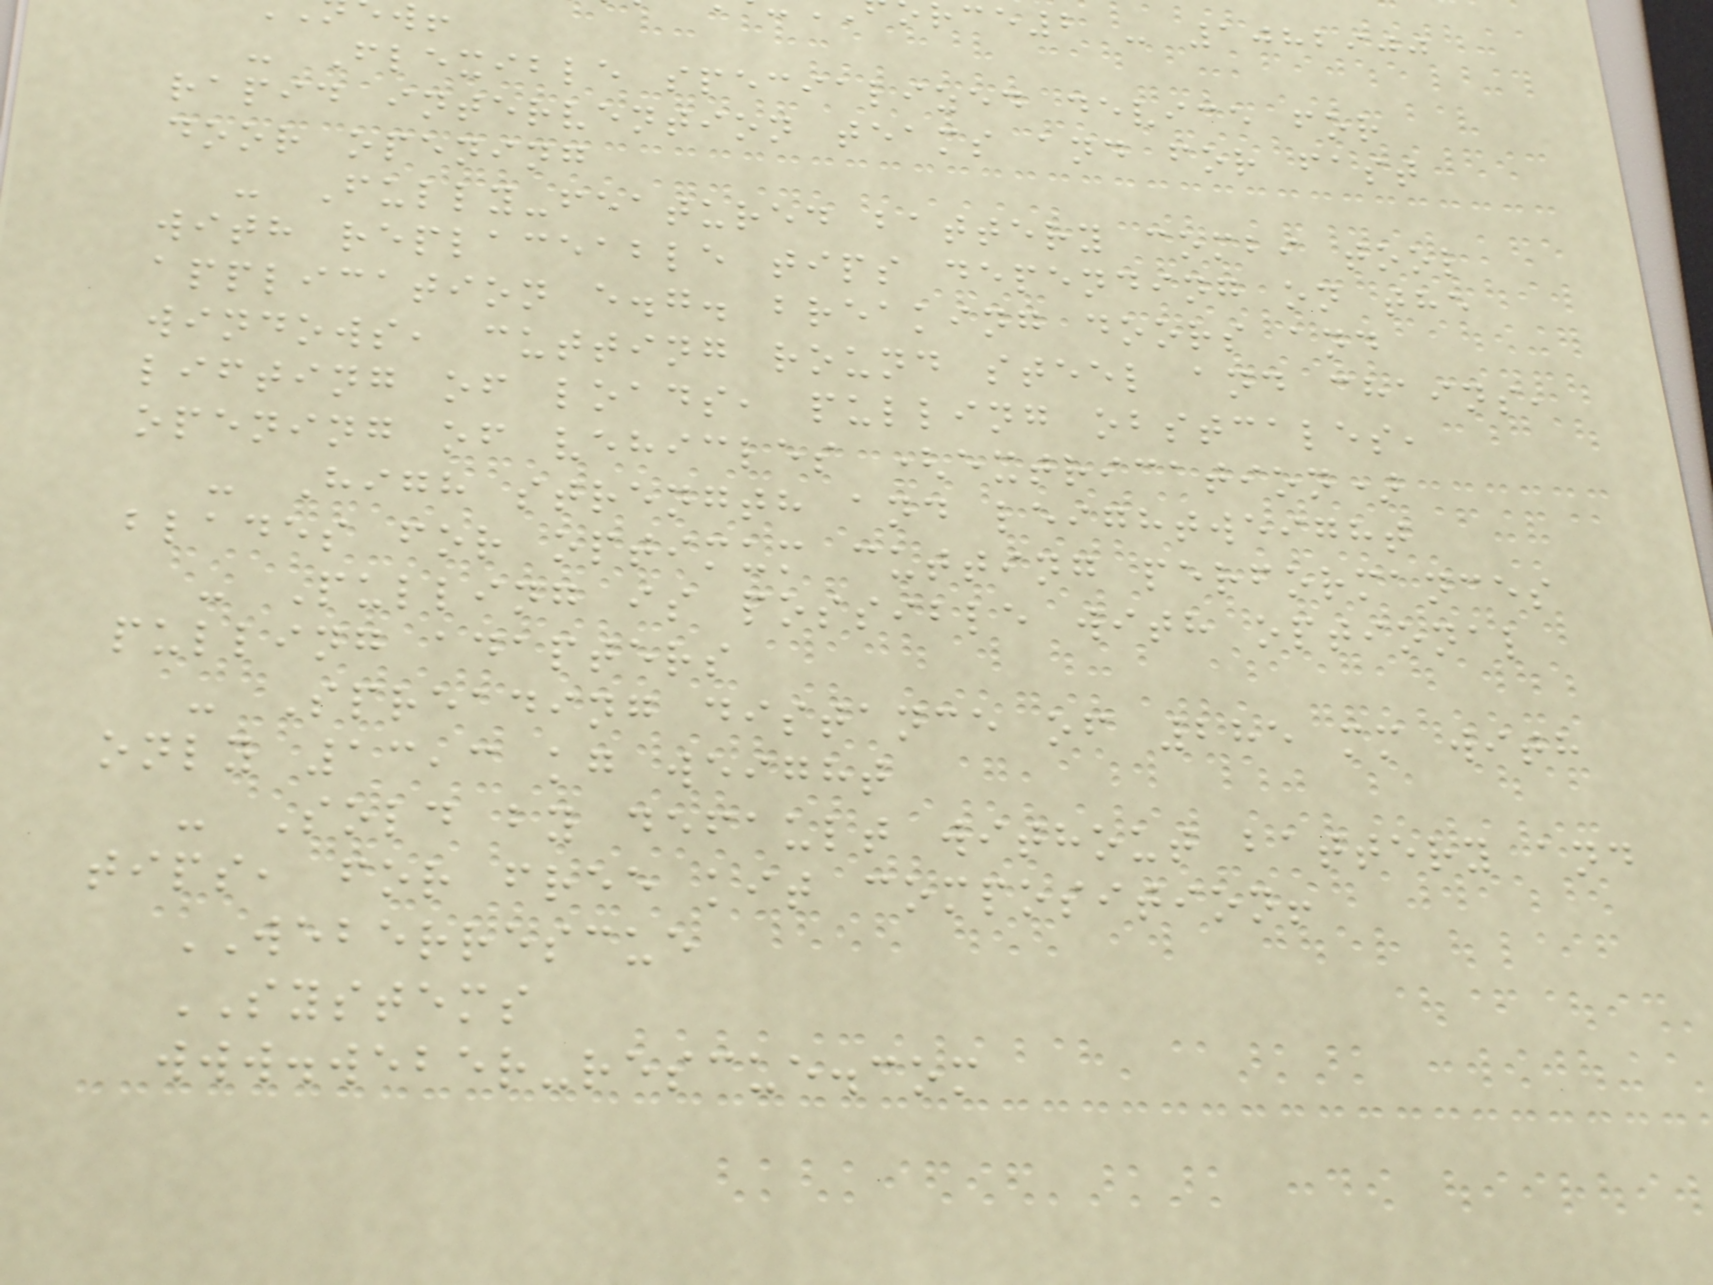rce2 - 1082900
- Flexible specialized device for
rapid intervention teams and for fast
door opening
- Fully-featured battery combi tool
with replaceable tips depending on the
application e.g. breaking doors and
windows, cutting round steel and chains,
lifting of loads, pulling obstcales,
opening of vehicles (extrication)
- High strength and leightweight
blades for optimum cutting performances
- Pulling is possible with optional
pulling adapters
- Spreading distance of 285 mm with
only 13,3 kg weight
- Sold by default without battery and
tips, for free kit composition!
WEBERRESCUE
SYSTEMS
www.weber-rescue.com
